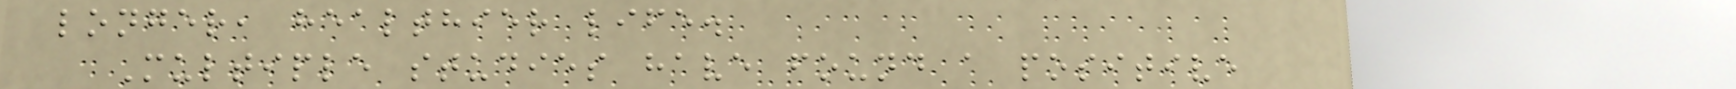longer, healthier life.
Multiple studies have found a positive
